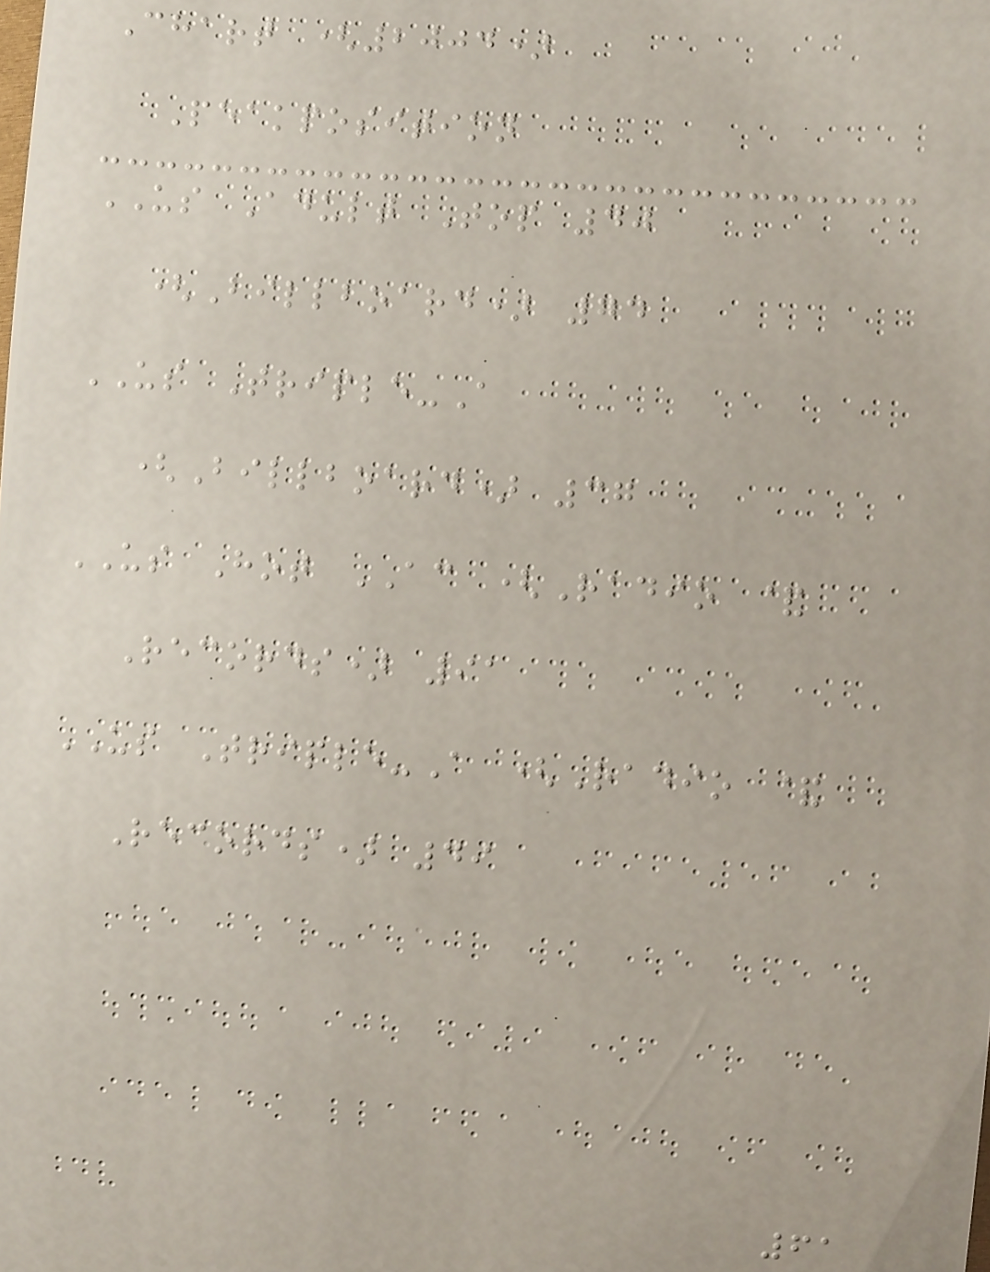Chart (2004)
Peakposition
US Adult Top 40
(Billboard) 74
US Triple-A
(Billboard) 37
US Hot AC (Radio &
Records) 91
US Triple-A (Radio &
Records) 49
61
